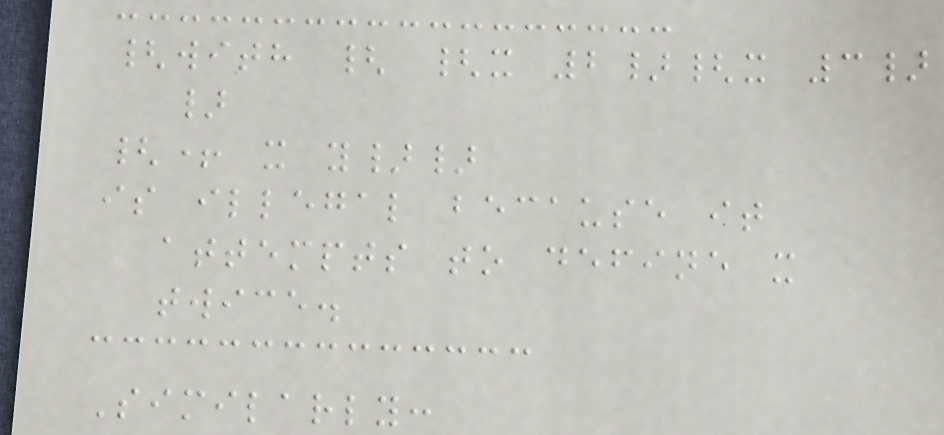{with { {x 2}{x 3}
}
{+ x y}}
is illegal because it
attempts to define x
twice.
Similarly:
